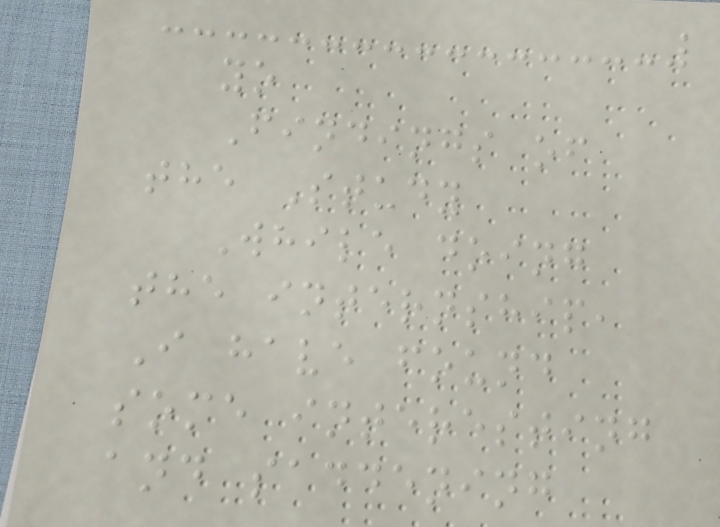yo
Findings of
the Study
While doing
the internship,
I have found
some interesting
and saddening
